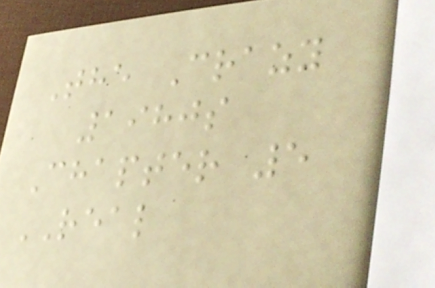The Crazy
1980s
Chapter 5
REAL
